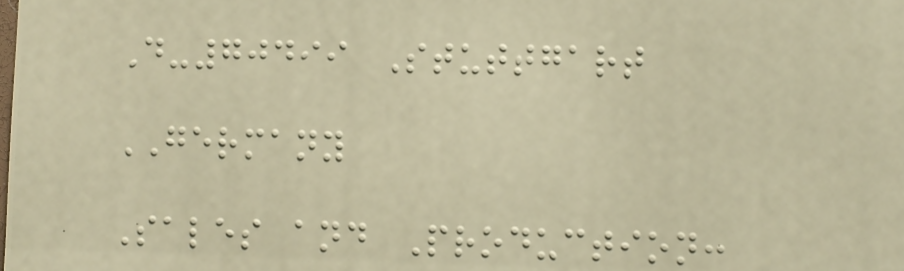D-70499 Stuttgart
GERMANY
Sales and Production:
